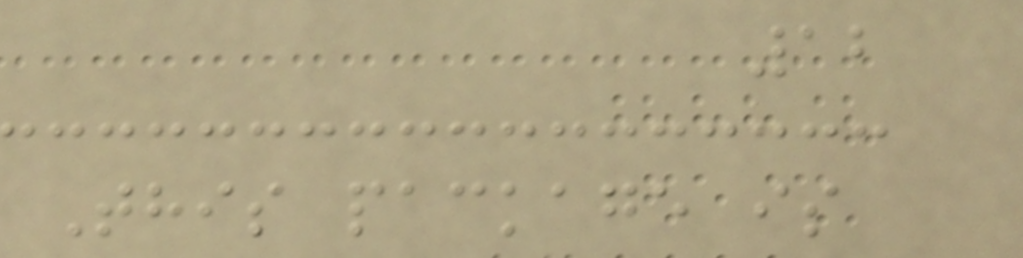12
This package is
